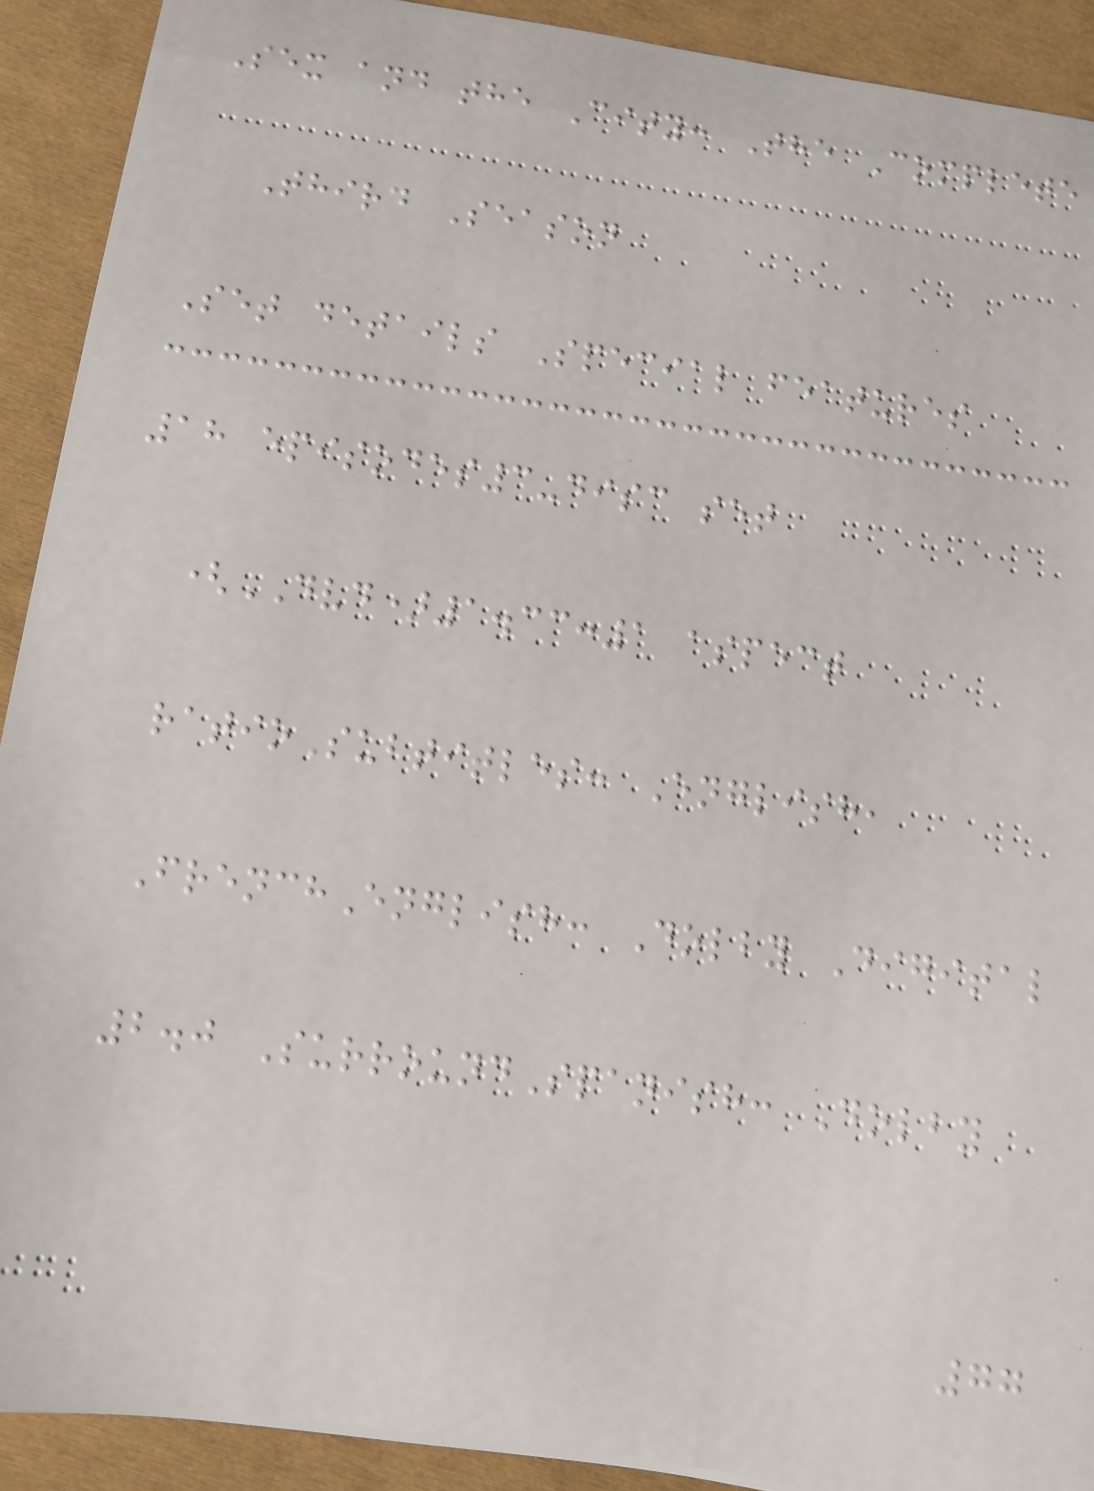Sex and the City: The Complete
Third Season
Set details Special features
18 episodes3-disc set
(DVD)1.33:1 aspect
ratioSubtitles: English,
FrenchEnglish: Dolby Digital
2.0 SurroundSpanish: Dolby
77
